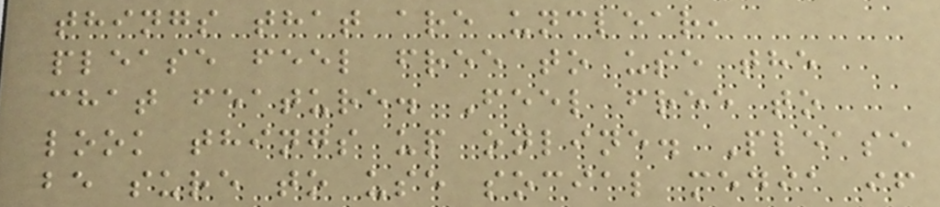things that are unclear,
please feel free to use the
chat feature. Feel free to
look things up online. Please
be sure to use social media if
